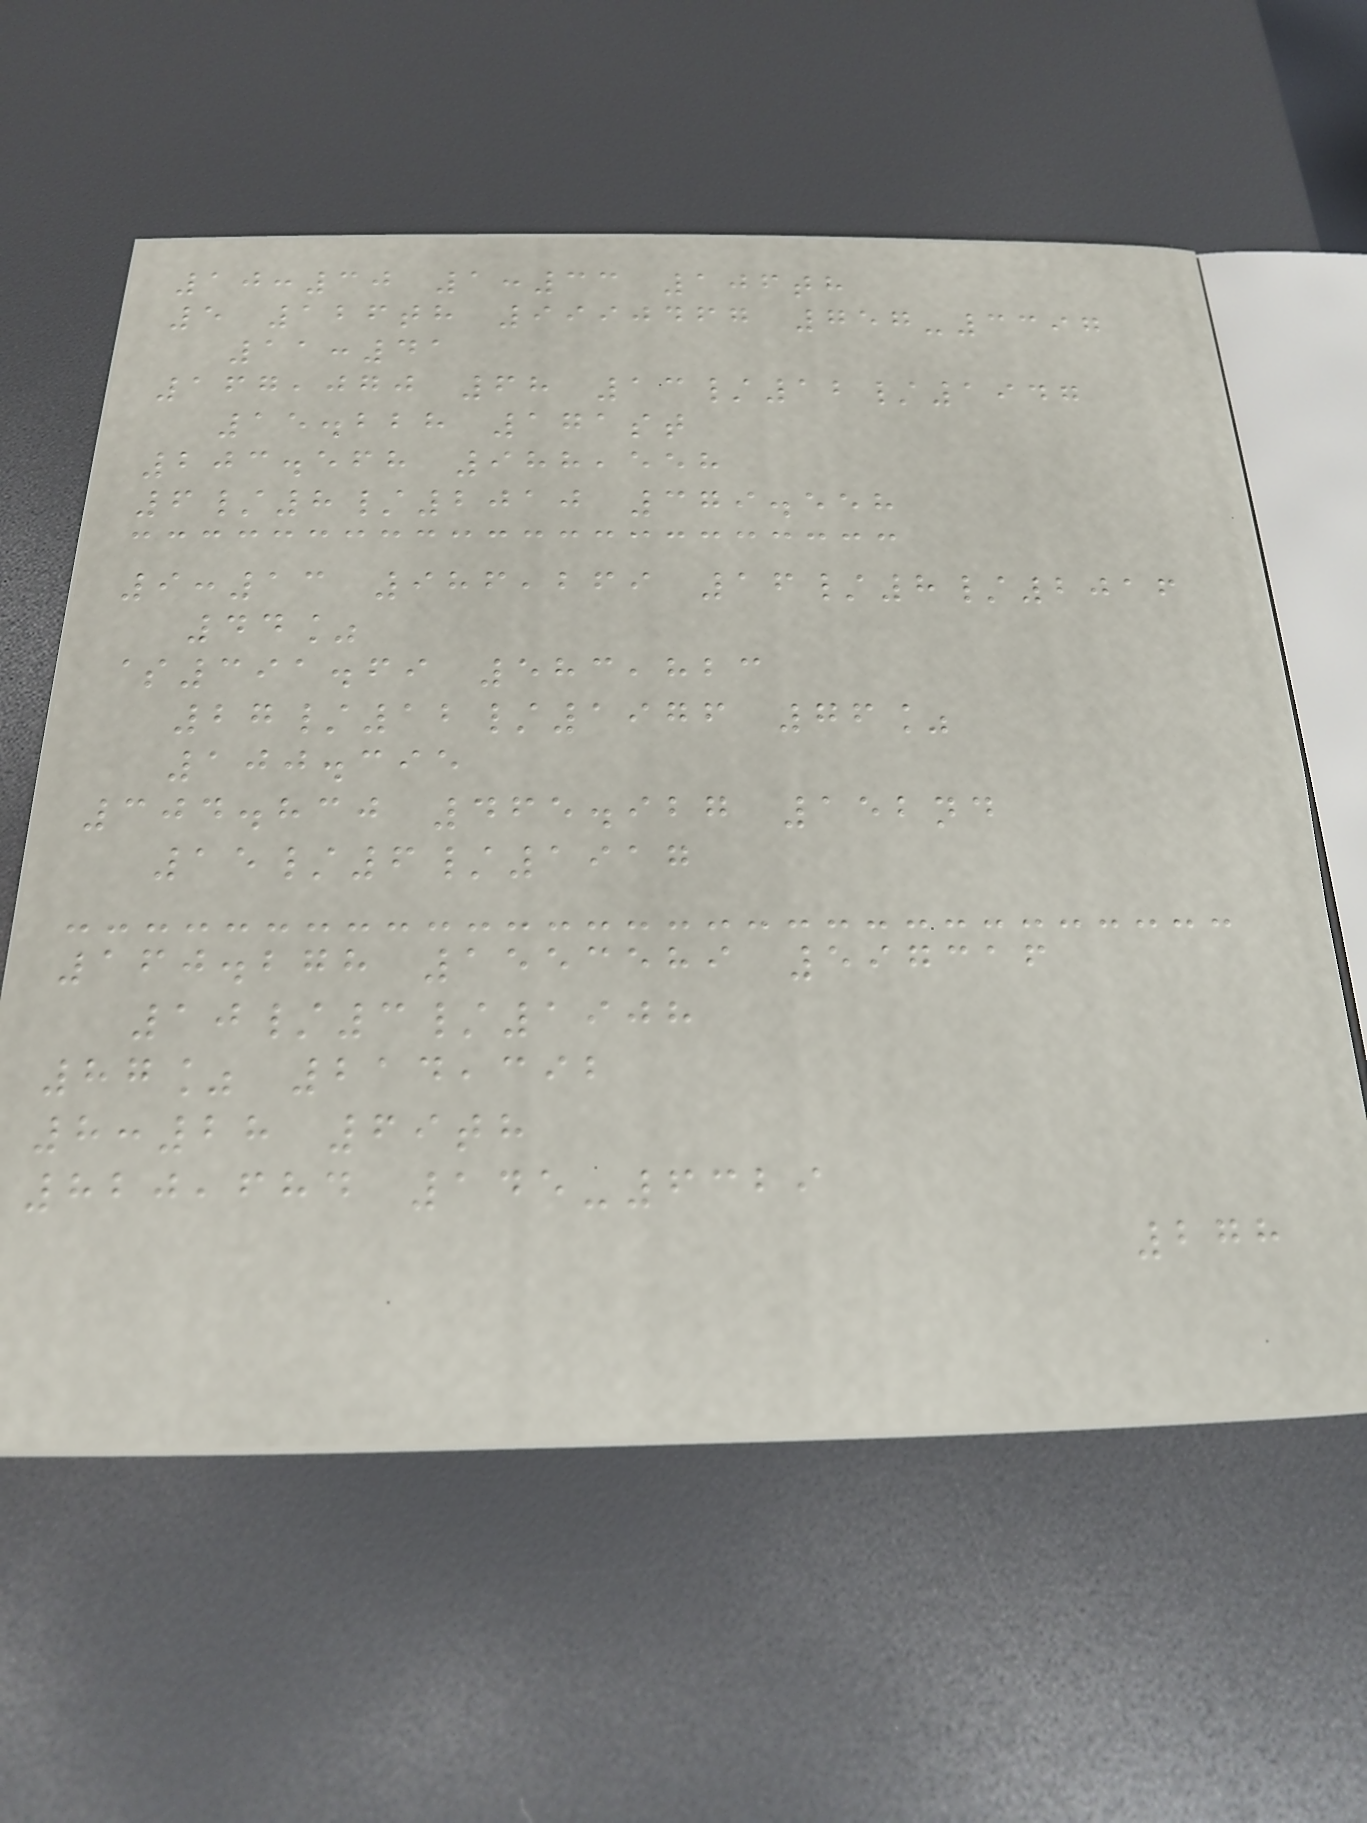10:30 1:33 106th
5 126th 9990467 757-3397
11:41
167,070 68 13/12/1947
15.228 171st
203.568 988,558
6/8/2010 379.558
9:13 986,269 16/8/2016
44%
$391.69 583,823
27/12/1976 76%
100.395
304.830 465.927 152nd
15/6/1917
160.278 1553589 597316
10/3/1908
87% 214,392
8:28 69th
820,684 145-6329
278
